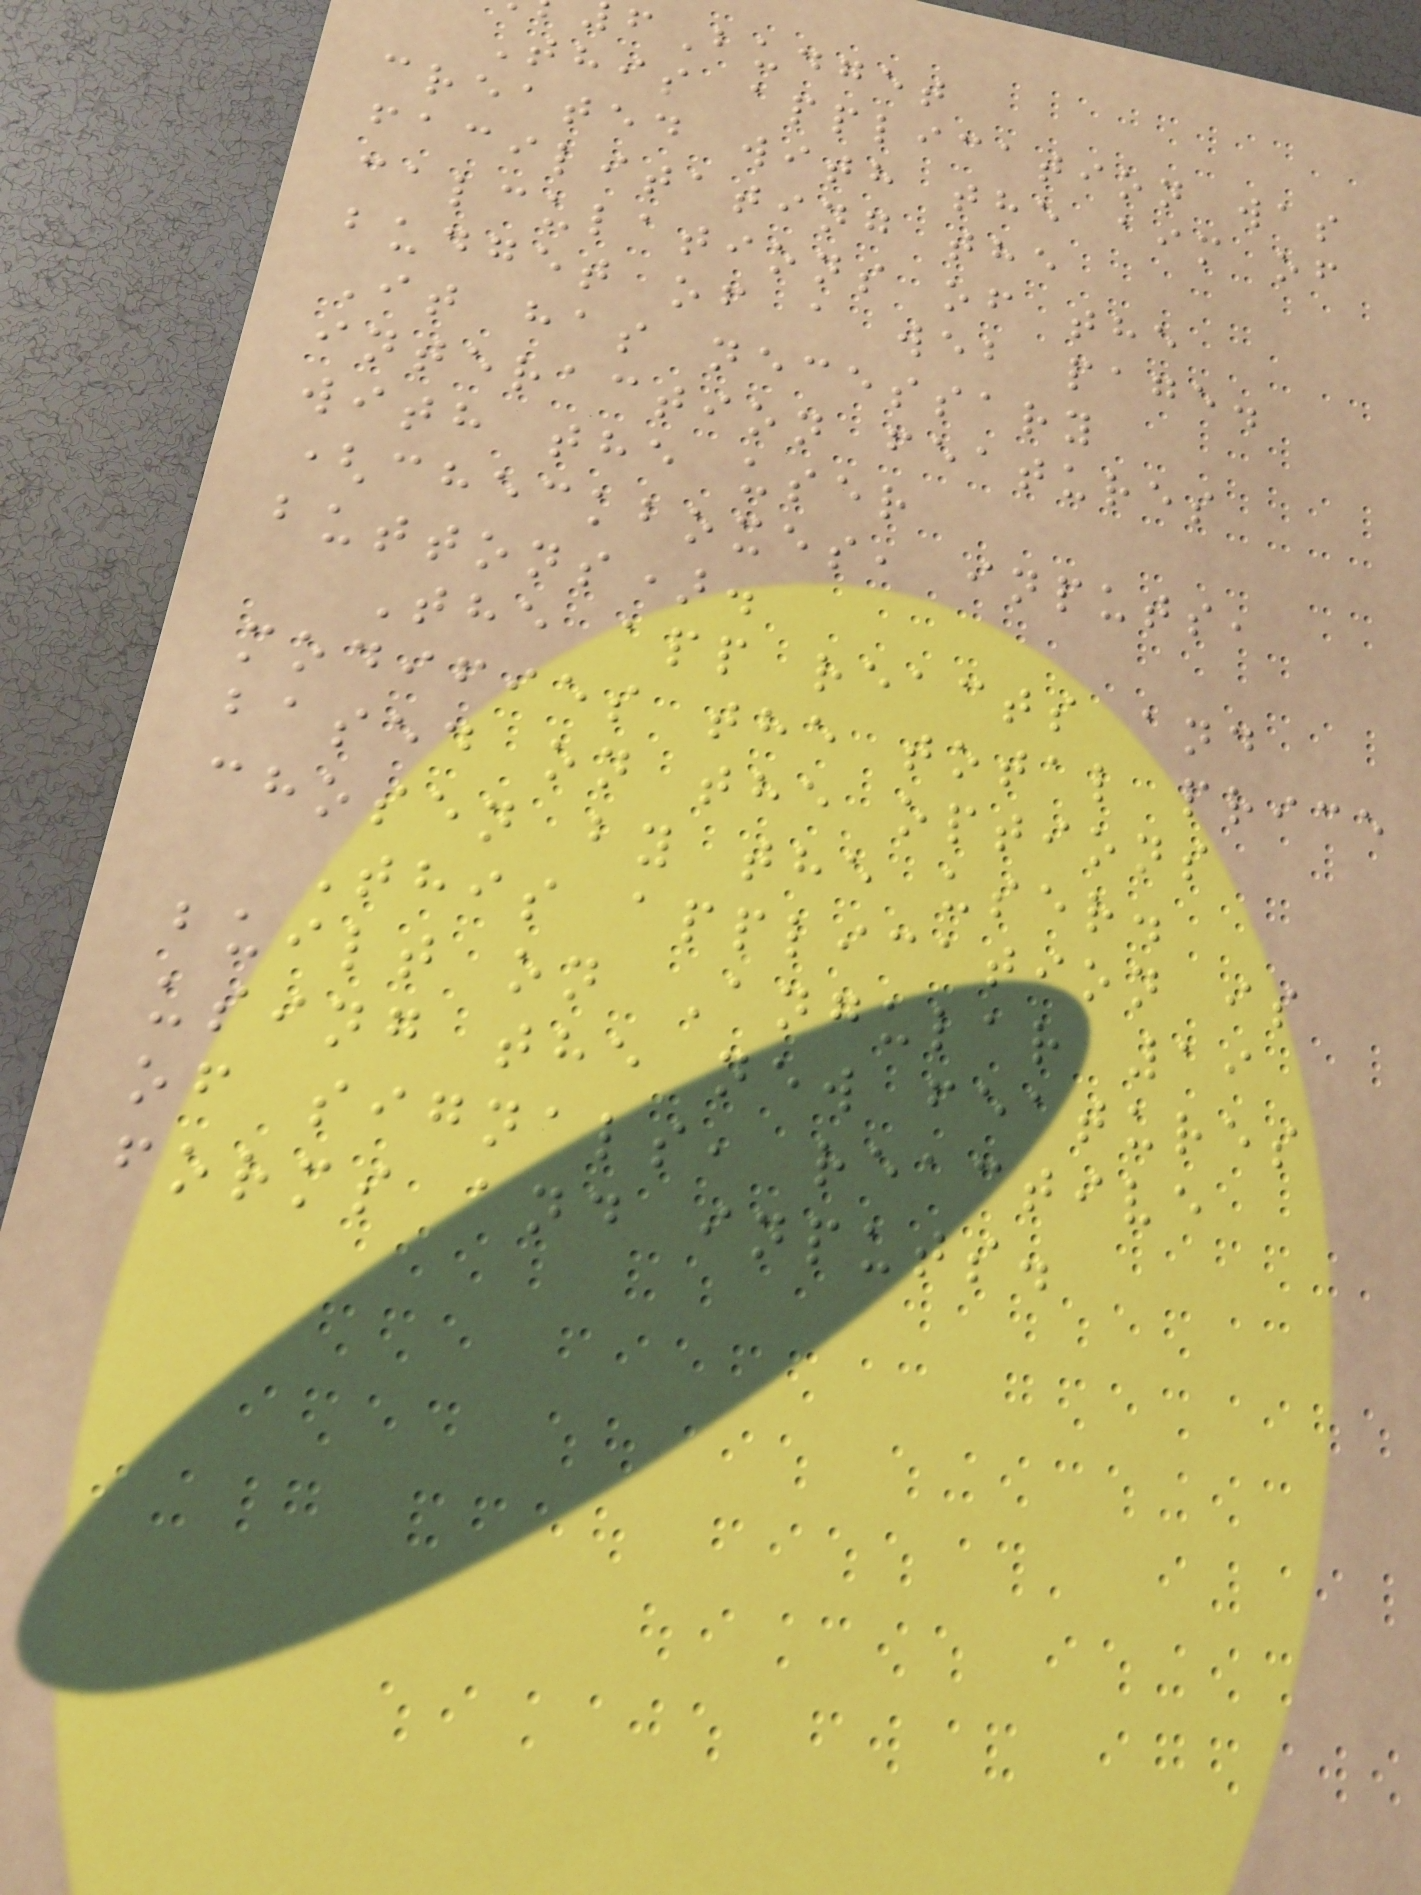Budget
This application was
created with the aim of
facilitating the
calculations of the
budget of a web page.
It has necessary
interaction features
with the user
(checkboxes, inputs,
buttons).
The app reacts and
modifies the total price
based on the options
chosen by the user.
This application is
built on Angular 19
using the new features
of signals, reactive
forms and inputs.
